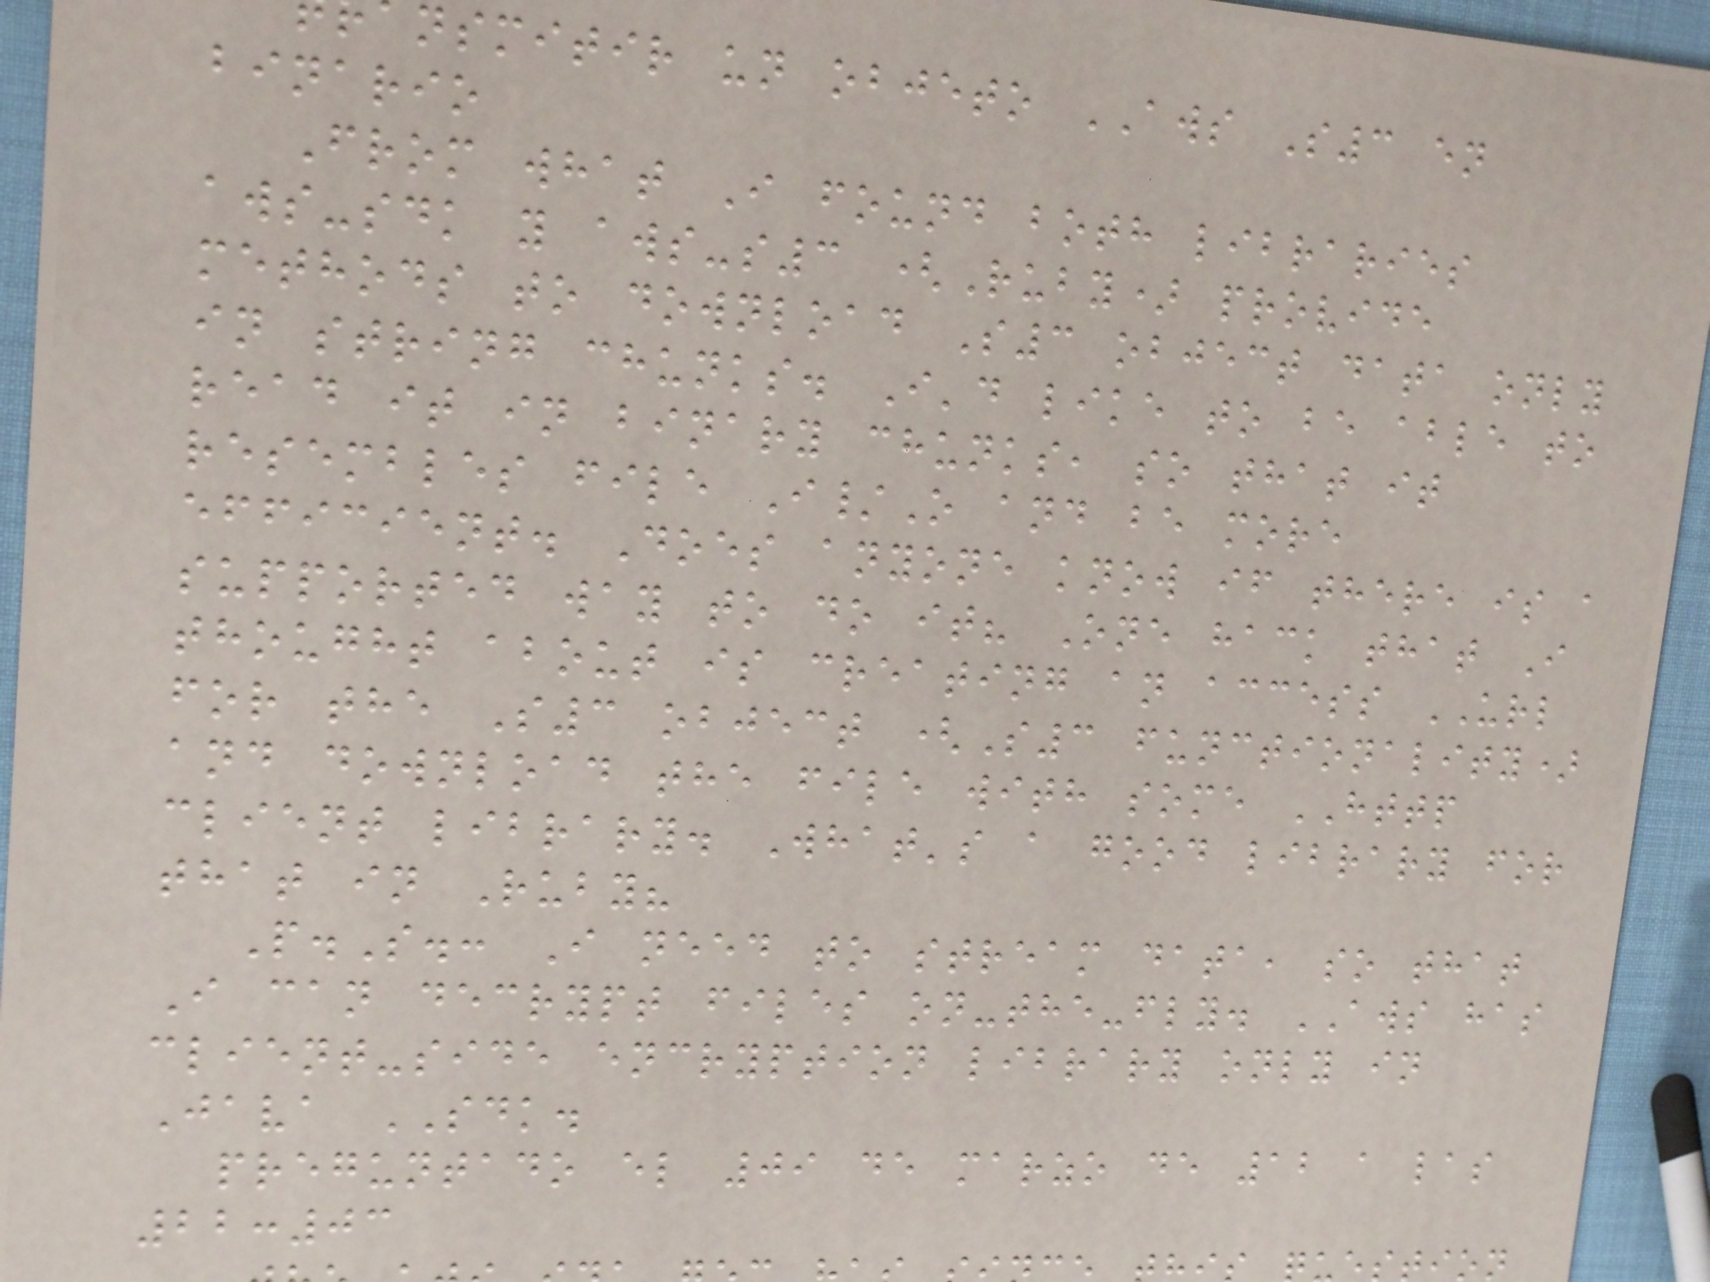nsmitir un objeto AWS S3 en
binario
From what I found both libraries
aws-sdk y aws-s3 (Ruby) provide
methods to download S3 object data only
in string chunks. I'd like to be able to
read it in binary chunks, so that it
resembles file I/O and be more
efficient. Does anyone know if there is a
supported way to do it? One hack that I
thought about is creating an access URL
for the S3 object (S3 functionality)
and download the file with some HTTP
client library. What's a good library for
that in Ruby?
P.S.: I need to stream data, so that
I can decrypt files on-the-fly. AWS has
client-side encryption library only in
Java SDK.
preguntado el 09 de marzo de 12 a las
22:03
